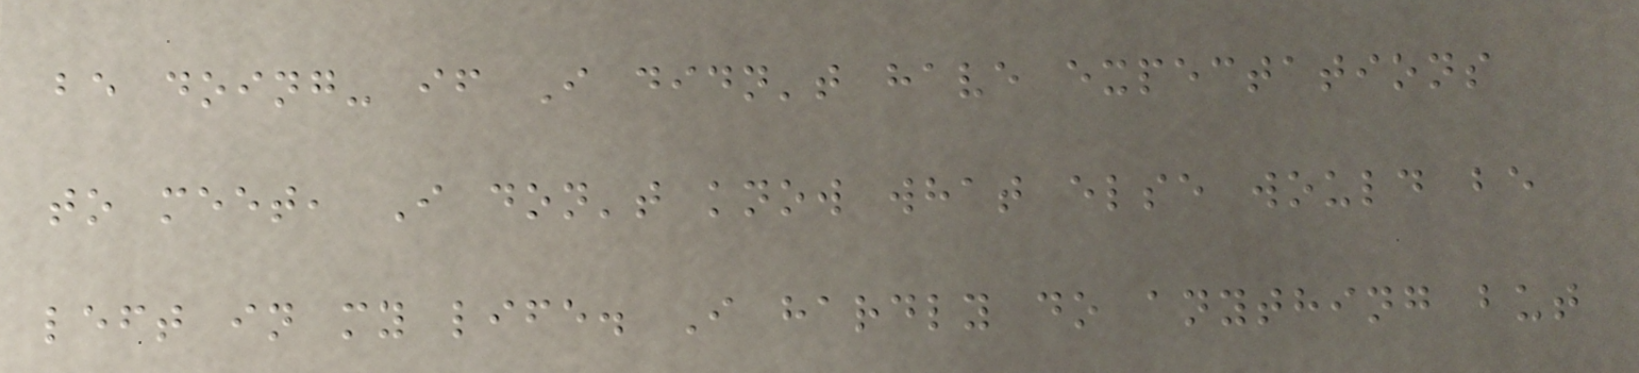be doing- if I didn't have expectations
to meet, I don't know what else would be
left in my life. I hardly do anything but
